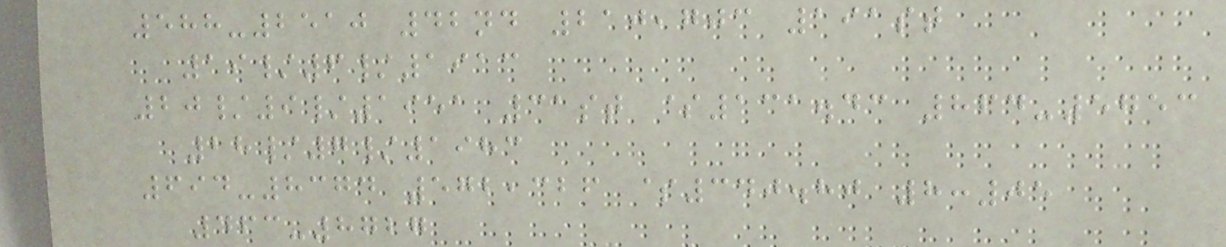588-2510 42nd 210,703 191st
19/6/1913
20/9/1951 31st $131.43 864-5753
28/7/1983
694-8374 572,326 $340.80 8:05
463-8727
